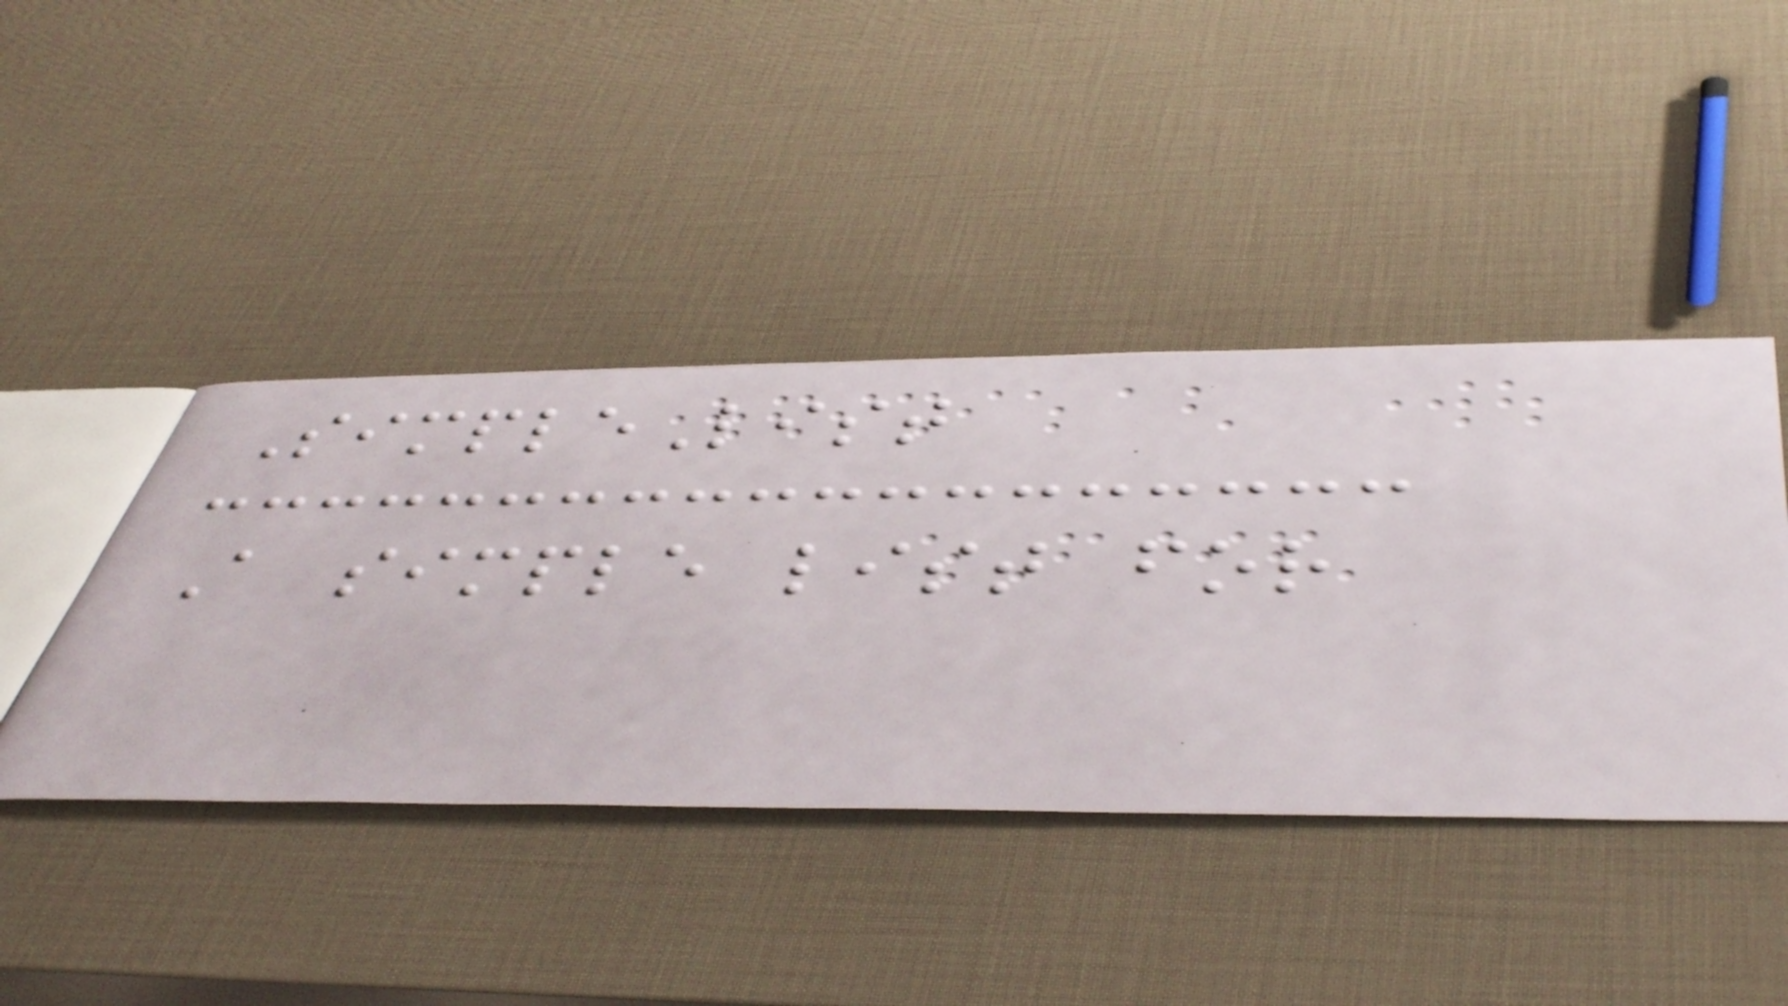SimpleList
A simple list for
